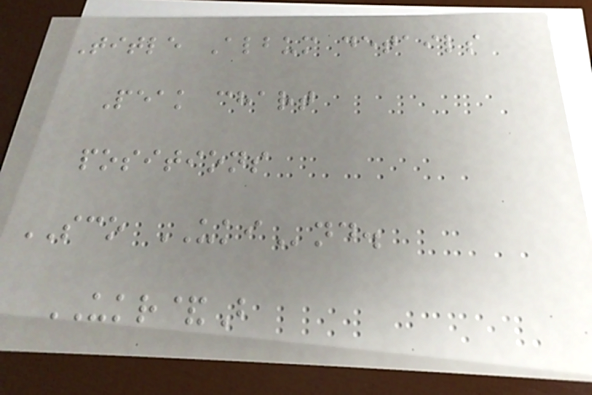Title Album details
Peak chart
positions
SCO UKInd.
UKR&B
